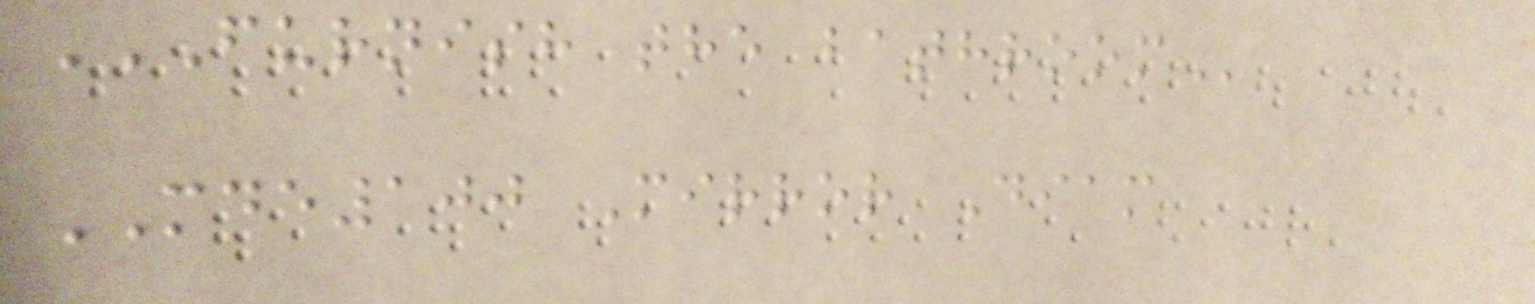FURNISH THE BATHROOM
MDE100 Mirror Diam
